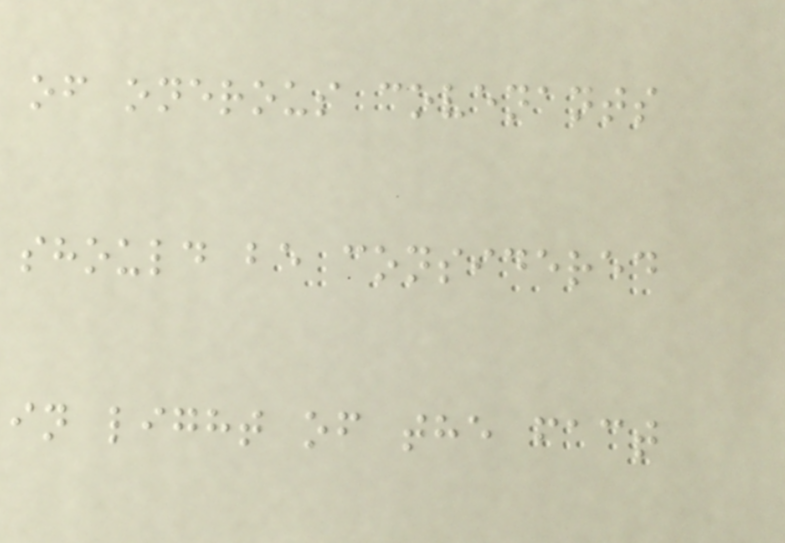of onerous covenants
should be considered
in light of the fact
